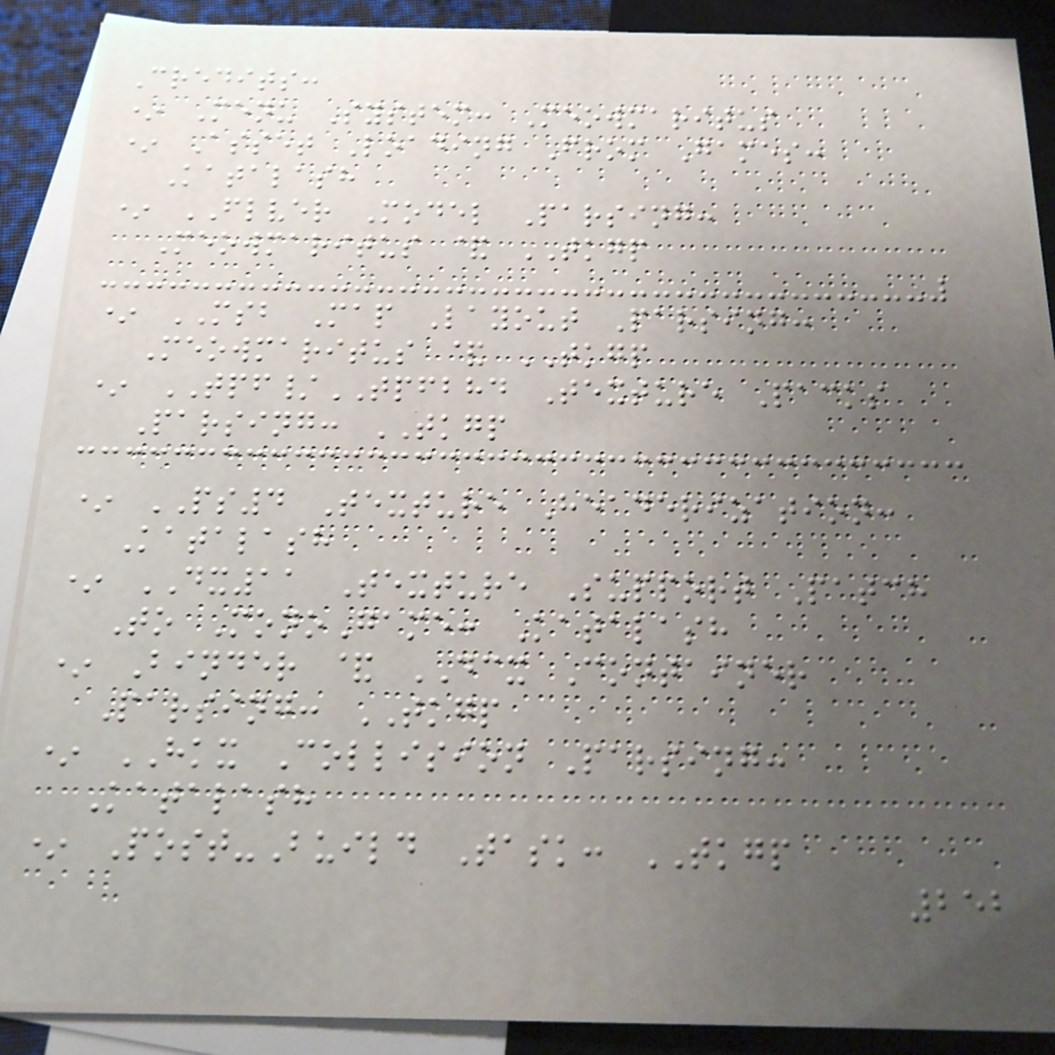Credits:
* Menu System: Meowmaritus
* Asset Loading From Games:
Katalash
* FLVER Model Parsing:
Meowmaritus & TKGP
* MSB Map Layout Parsing:
Meowmaritus & TKGP
* TPF/TPFBHD Texture Packs
Parsing: TKGP
* PS4 Texture Headerization:
Katalash
* DX11 Texture Support Patch
To MonoGame: Katalash
* Binder & DCX Container
Parsing: TKGP
* HKX Collision Parsing:
Katalash
* Post-Build Task: TKGP
252
